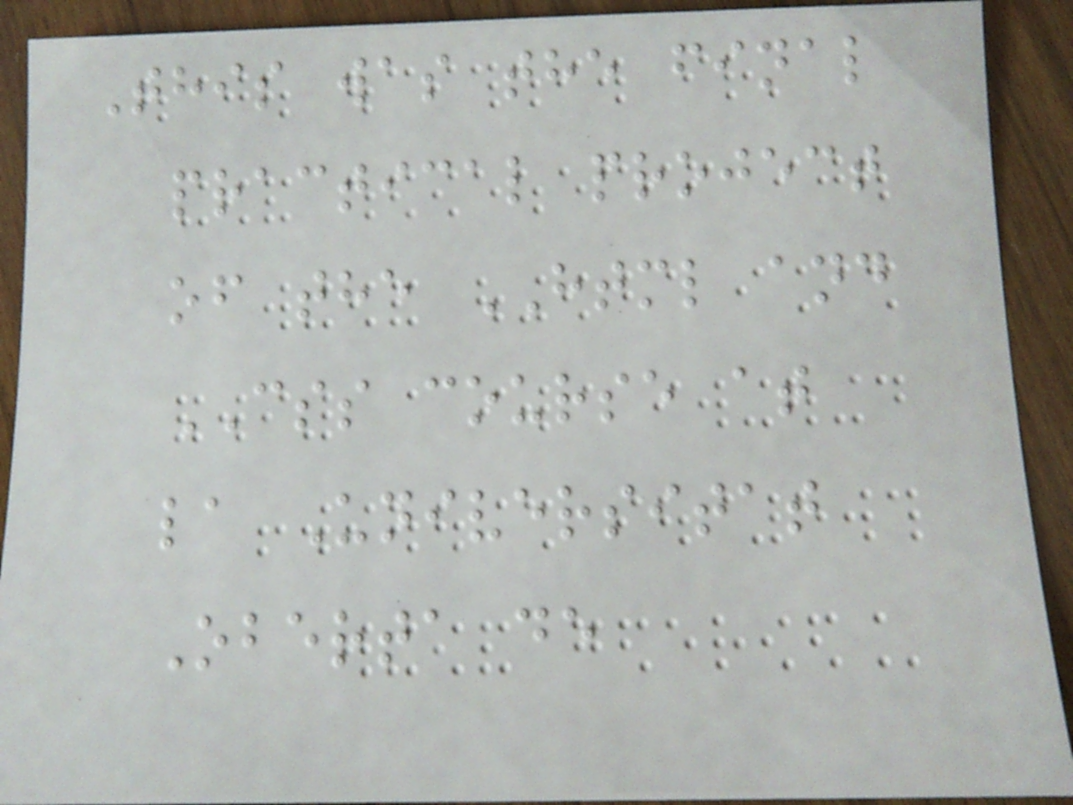This was the final
practical project
of the HTML and
CSS course at
la Universitat
Oberta de
